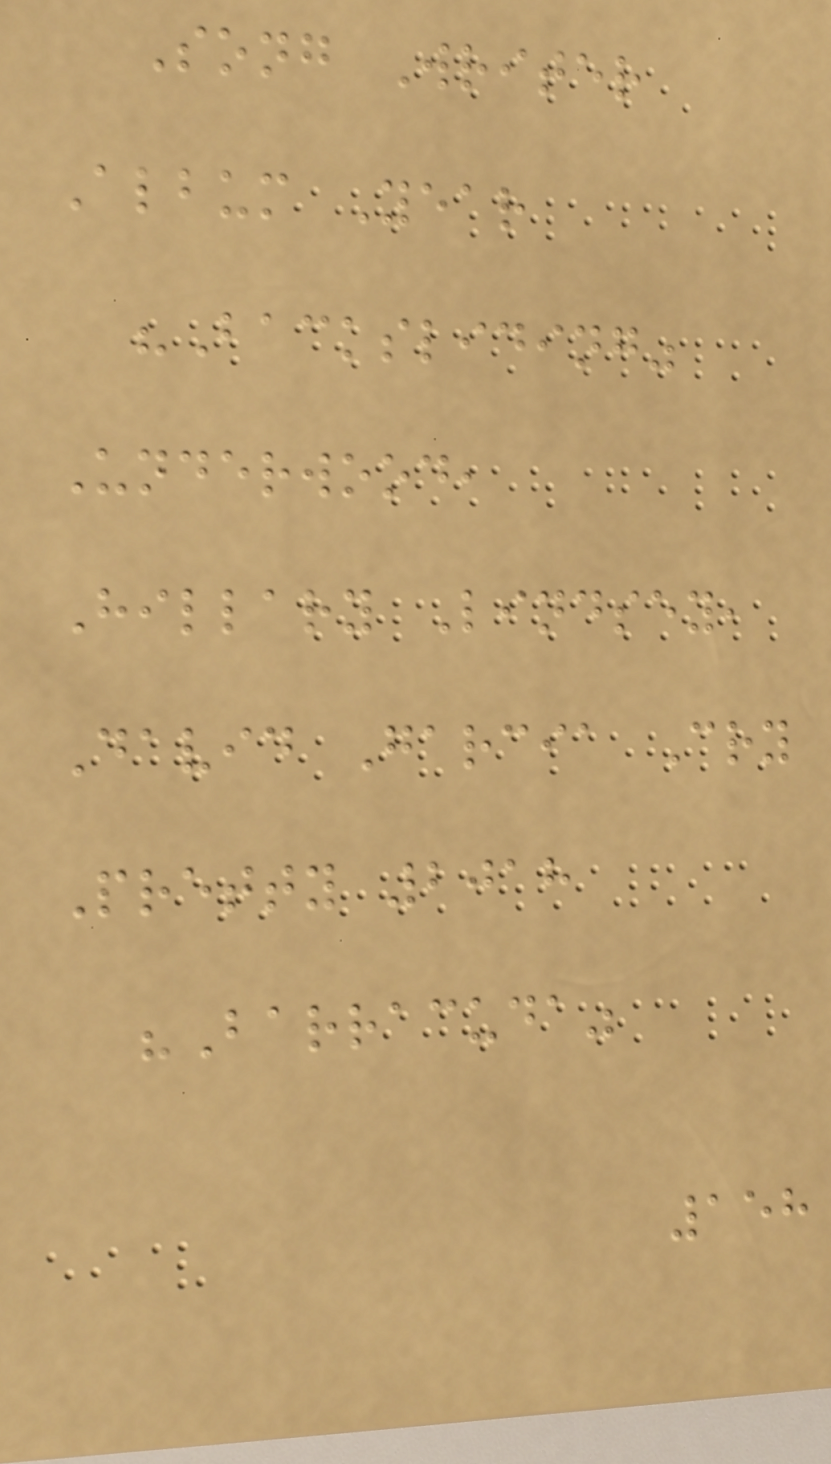Song Writer
Album Year
"Backsliding"
Underwood,
Hillary Lindsey,
David Garcia Cry
Pretty 2018
"Barracuda"
158
